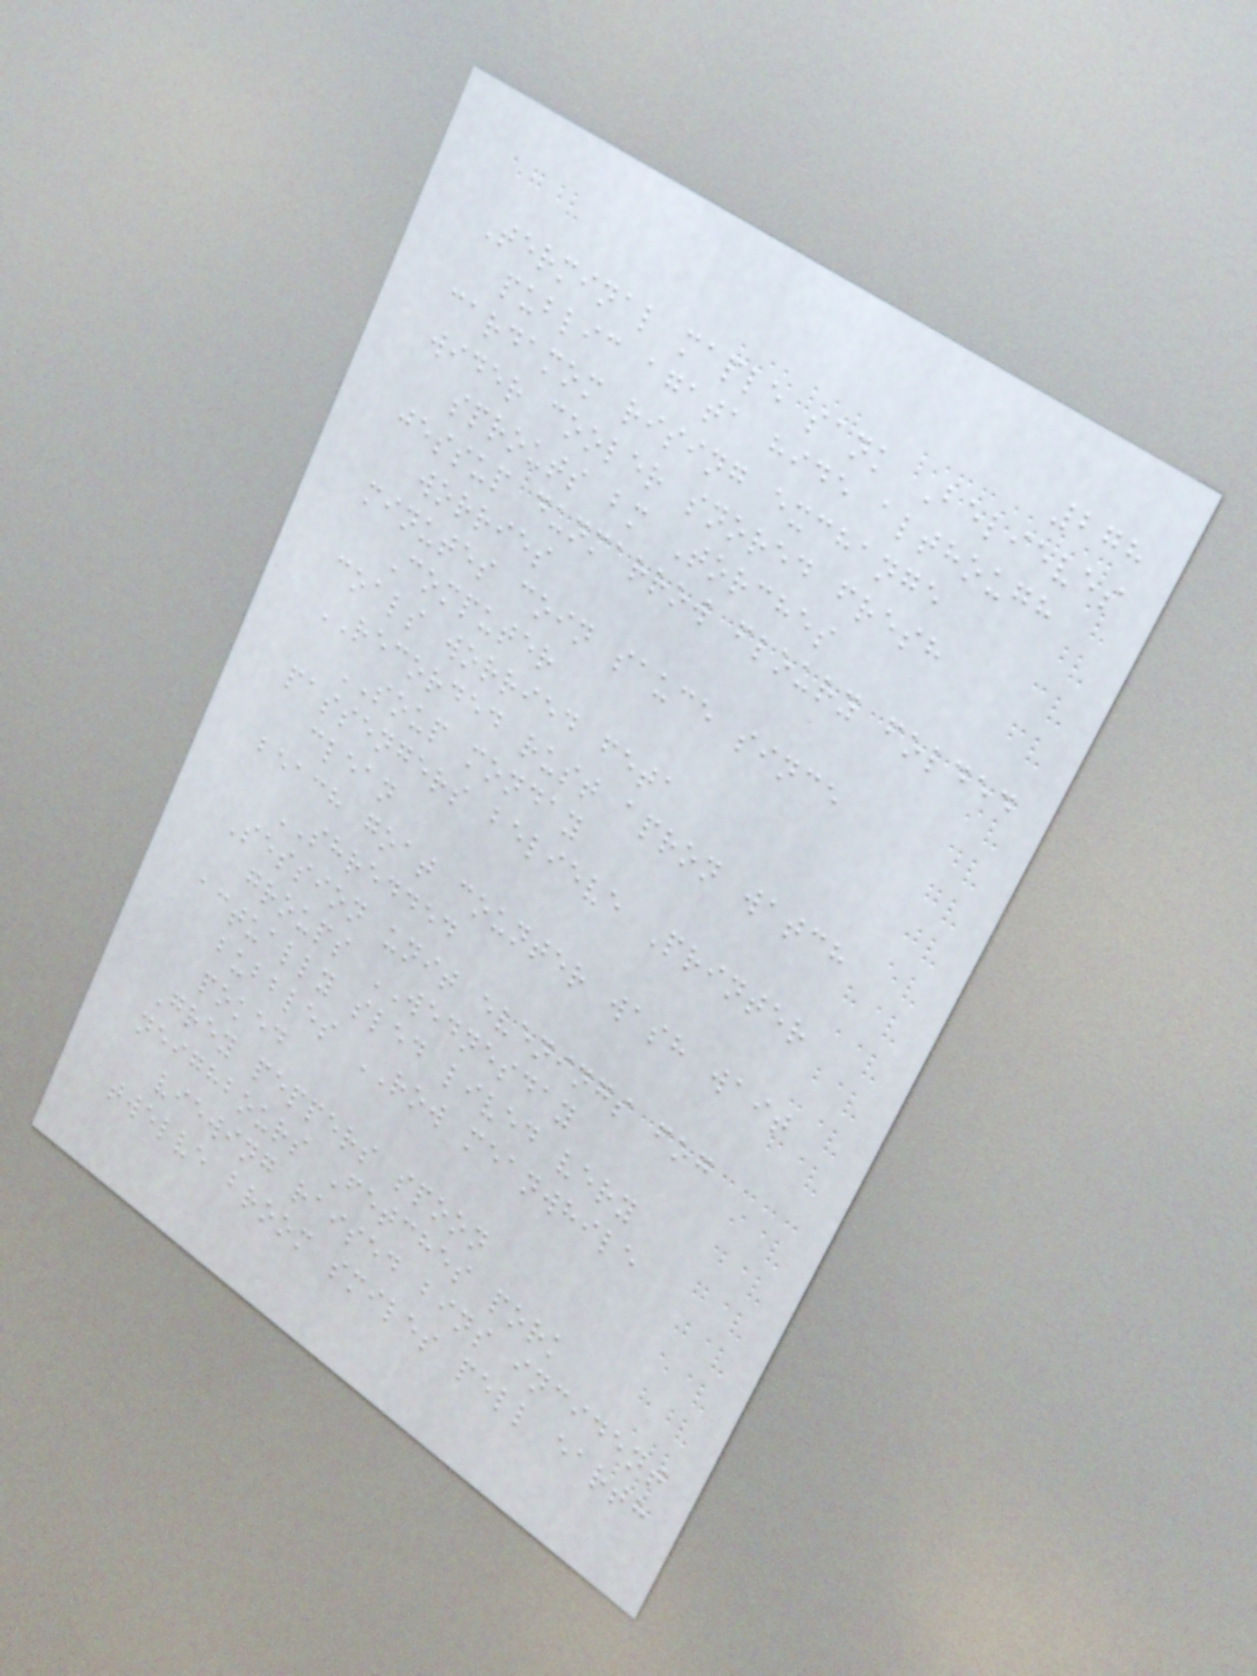278
Terminal maple sank Believes
public agata hide although
cardamom rising exchange
wider cooler snored fresh
sprouts bm Torches
jessup dunmarrow floury folded
worries
minutes coin sauce since
Computer
coals worried feta
RECORDED rust apron watch
SOUP monday
passengers believe Printer
clean
beach goat counter wash wait
SHREDDED
Session unit evenings fog
groups WEDNESDAY
actually sled lived very
bubbles ROW meanwhile
poked
Grey peppers spoon
neighbours Fetches pork
viewing raised bins incident
twelve broom smiles pell earth
